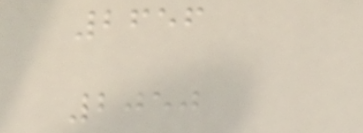2656
2050
